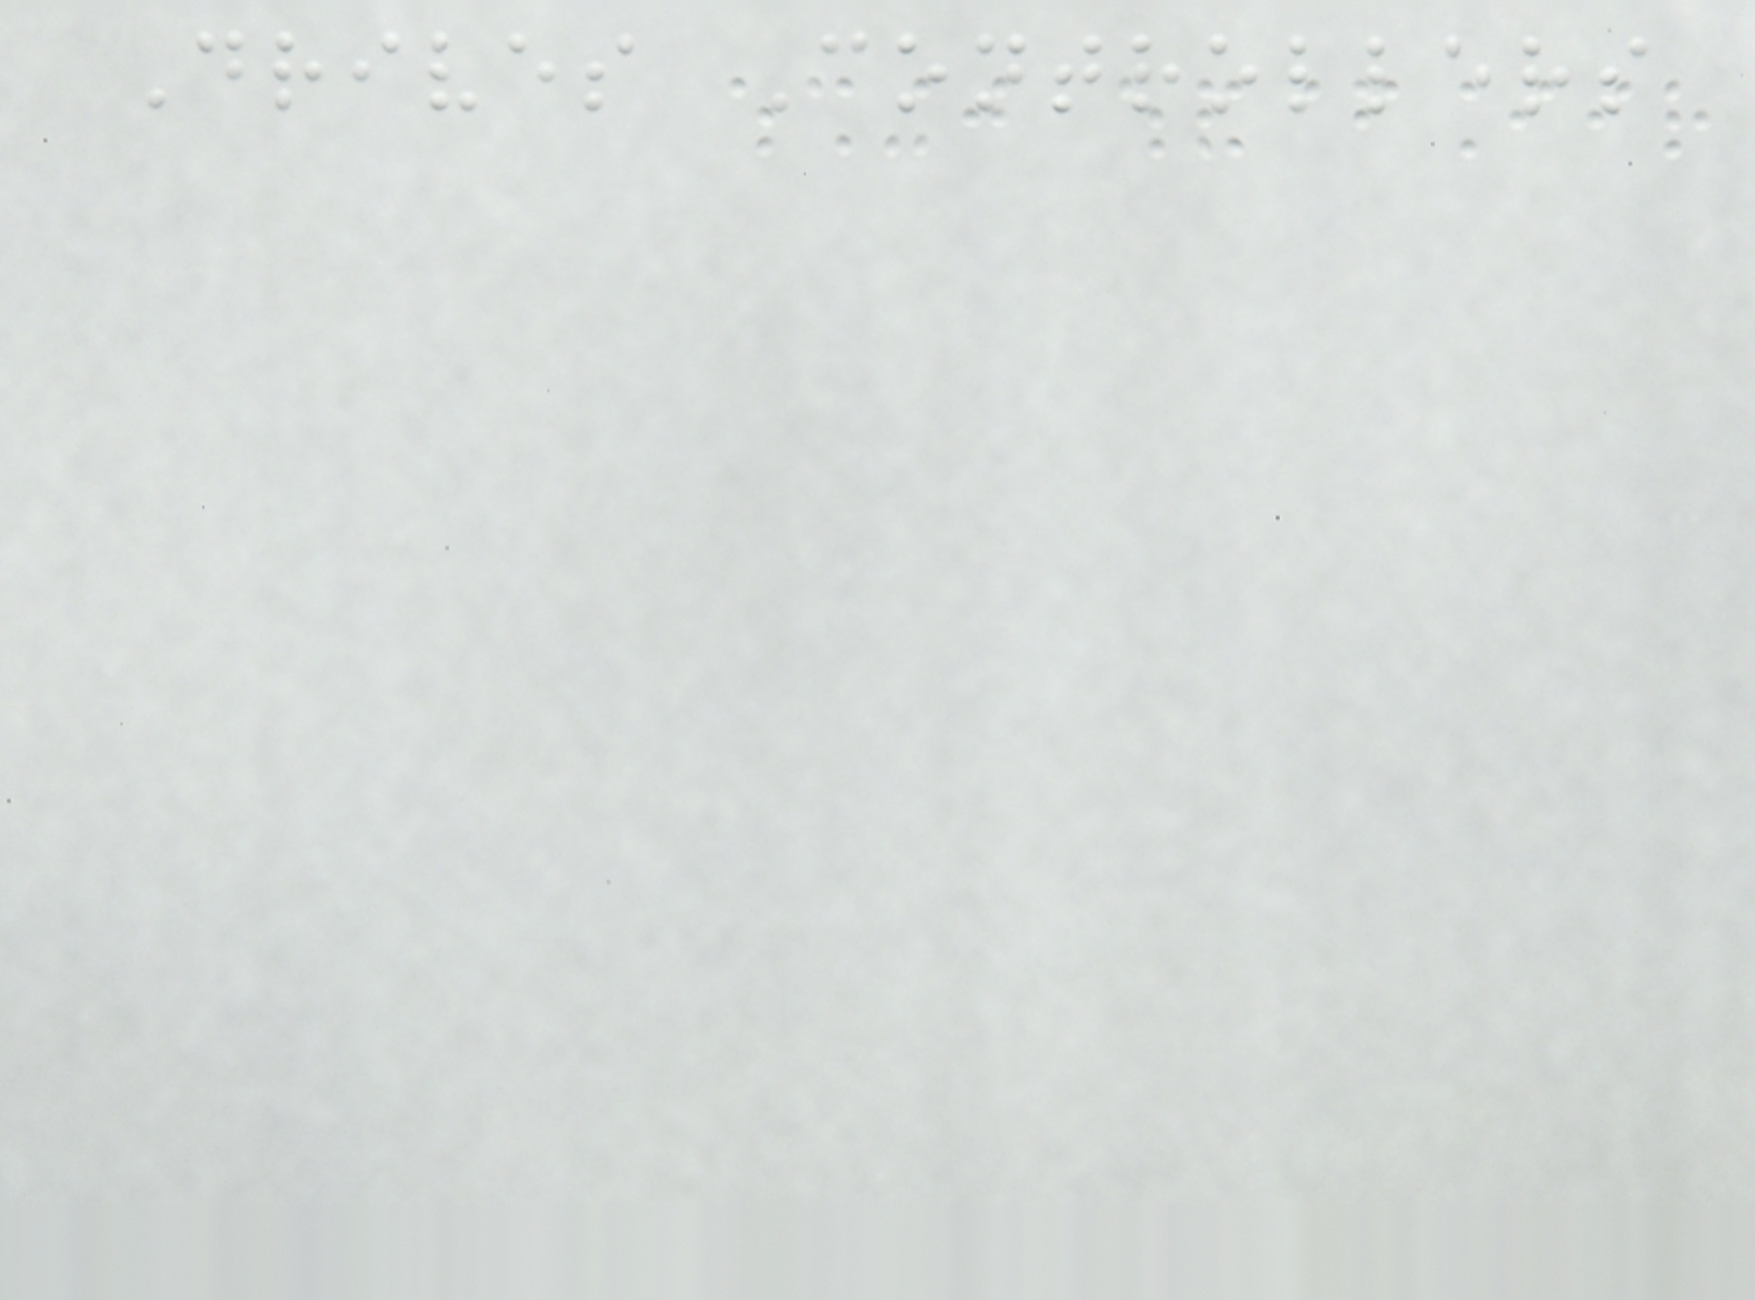Drives Controllers
